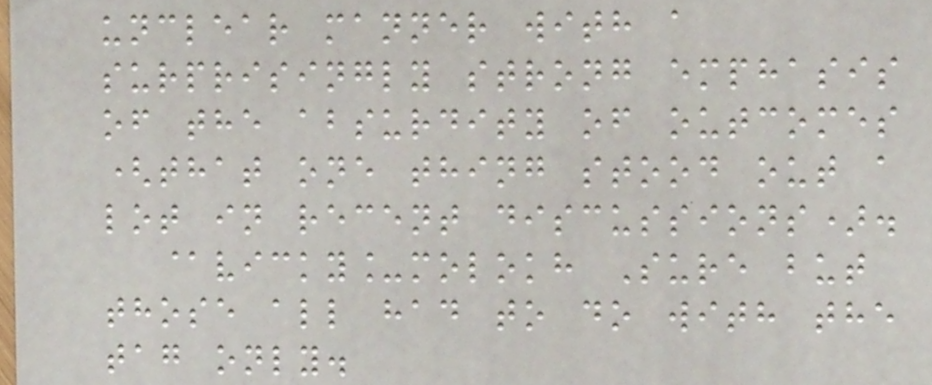unclear manner with a
surprisingly strong emphasis
of the absurdity of outcomes
(that one thing stood out a
lot in recent discussions).
@vicky_molokh Sure but
those all had to do with the
tag only.
